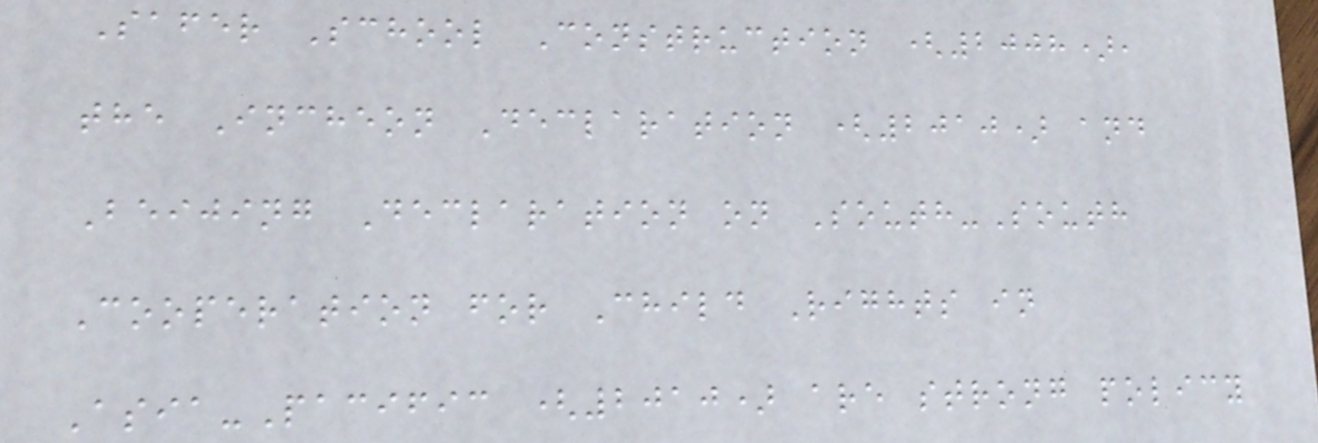Safer School Construction (2008),
the Incheon Declaration (2010) and
Beijing Declaration on South-South
Cooperation for Child Rights in
Asia-Pacific (2010) are strong policy
